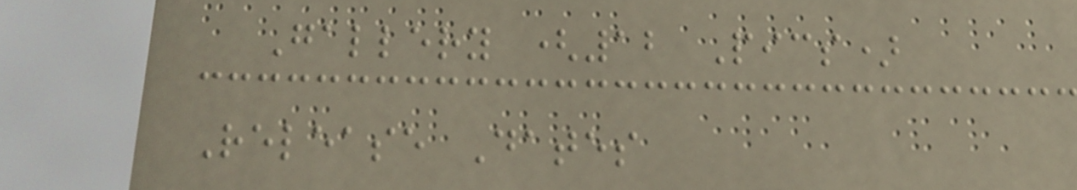Gallery (12 Pics)
Release Dates
